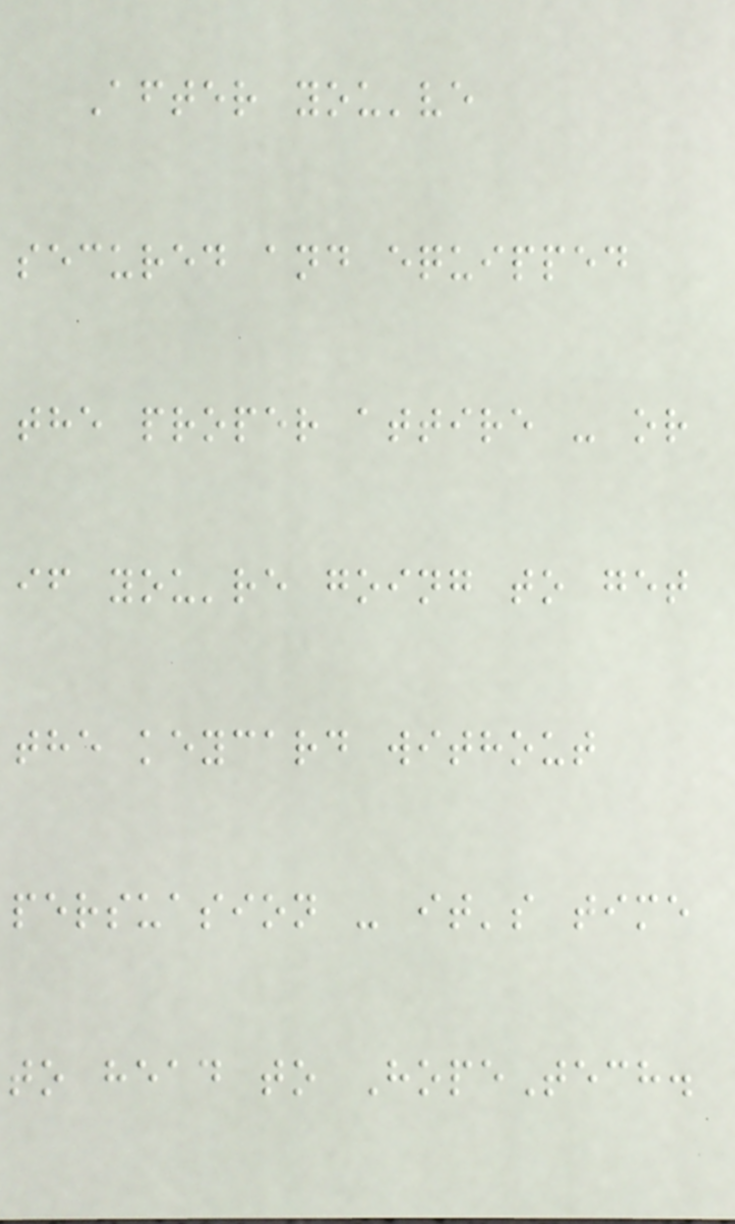After you've
secured and equipped
the proper attire - or
if you're going to get
the keycard without
persuasion - it's time
to head to HopeTech.
